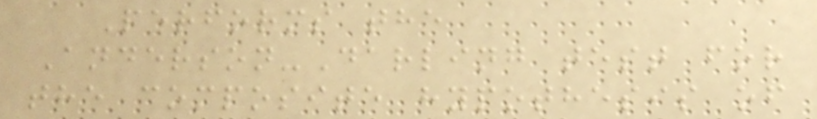Performs the
Anderson-Darling test for
the composite hypothesis of
